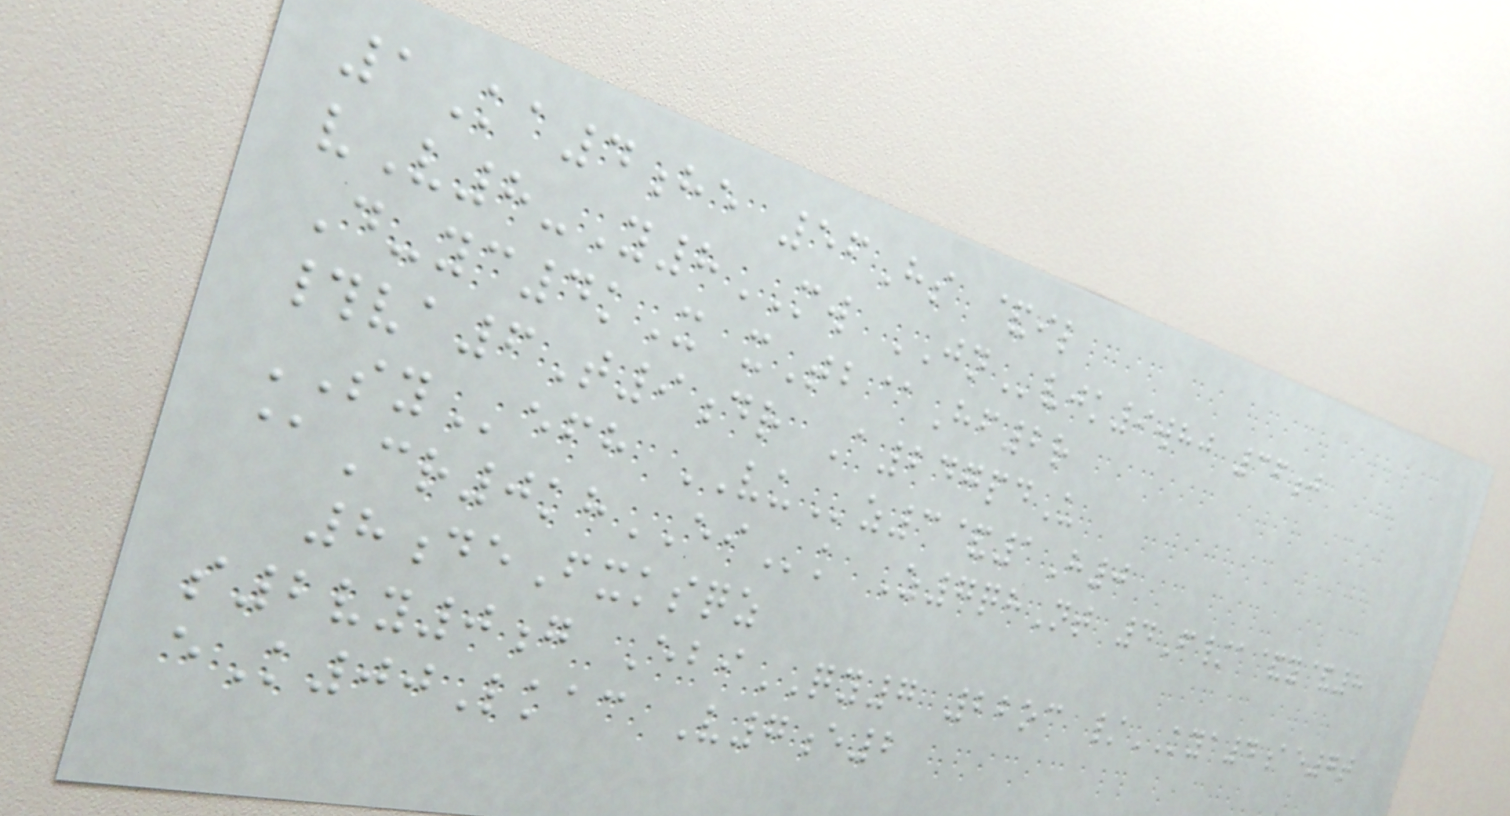1Ka4he 56Hs &il
vV8-Y8MW JNvjk9whj 36j
D-yc4kX xTb@Hf2r
#va6T9dr A247pdU
SYefh VUz3&1H0
@Cr0khEIk Z7qhNt 4F/a&y&8
8deFxksqz
s2vy0g EbiQY7 22oc /KYA4ae7t
eK00Lkac V7e2
